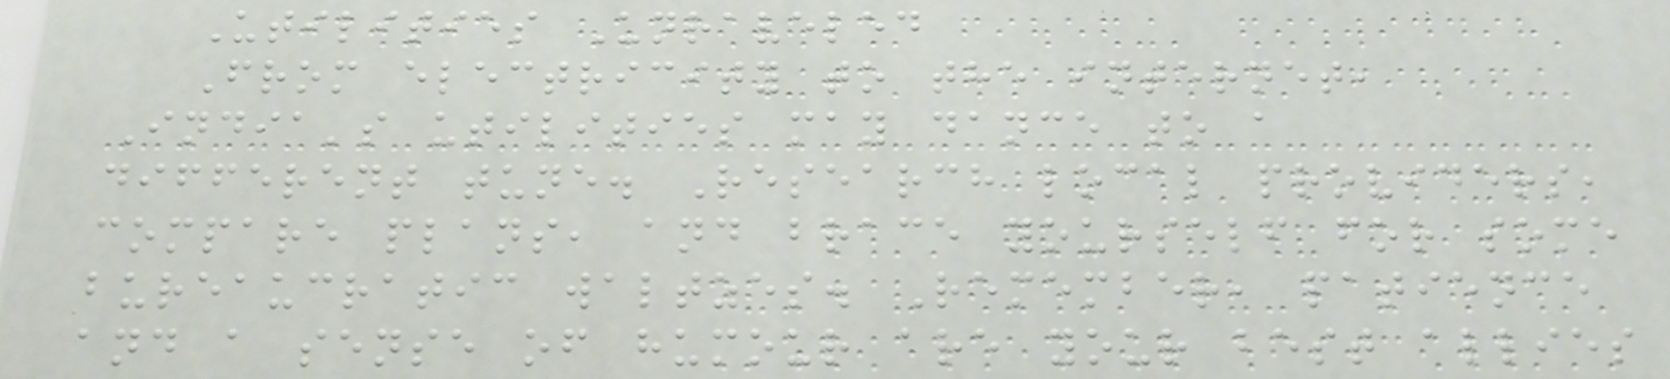Utilities Unraveled
From electricity to the internet,
India's utilities may dance to a
different tune. Research local providers,
compare plans, and brace yourself for some
bureaucratic waltzes. Remember, patience
and a sense of humour are your best allies
